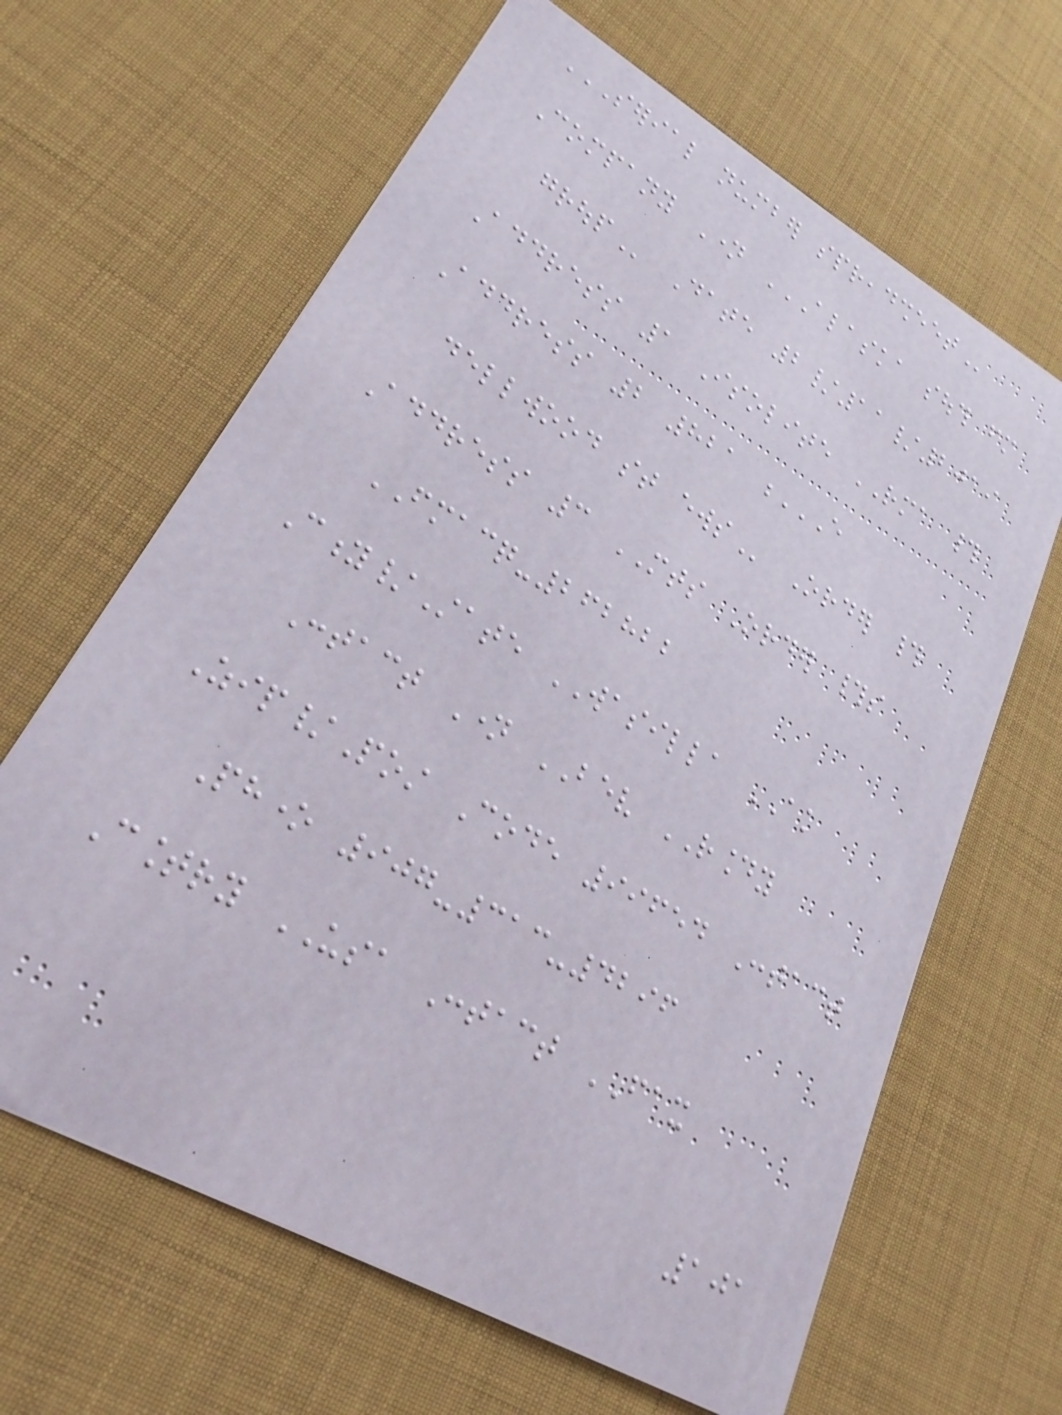SERIAL NUMBER SPREADSHEET
Company Name ALASKA SOUTH FM
GROUP Date 2/11/2019
Address 1 Isolite RMA #
Address 2 821 E
DELLWOOD ST EWS Order #
Address 3 MTS Order #s
FMACQ-262822
City/State WASILLA AK
Contact Name BEV ROUNDY
Zip/Post Code 99654 Contact
Phone 907-313-4296
Country USA Contact FAX
101
